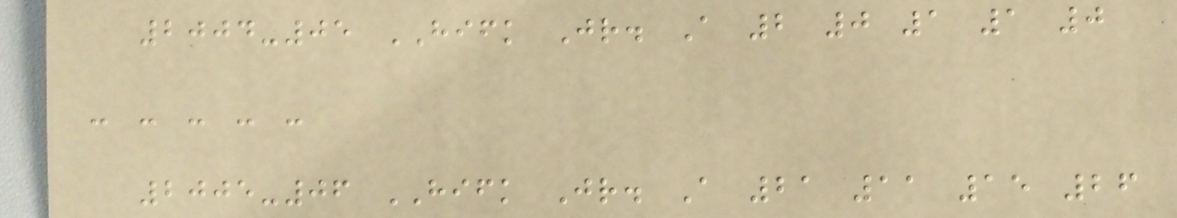2004-05 HIFK Jr. A 2 0 1 1 0
- - - - -
2005-06 HIFK Jr. A 21 11 15 26
